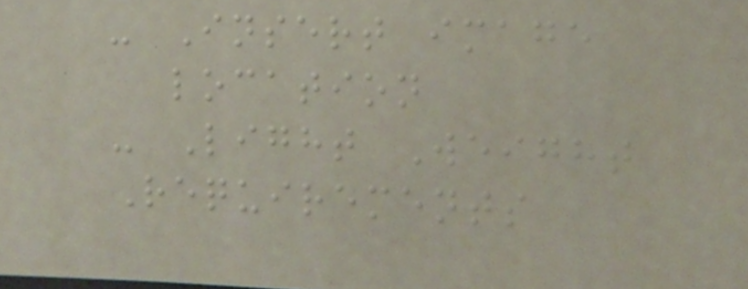- Insert image
location
- Light Weight
Requirements
